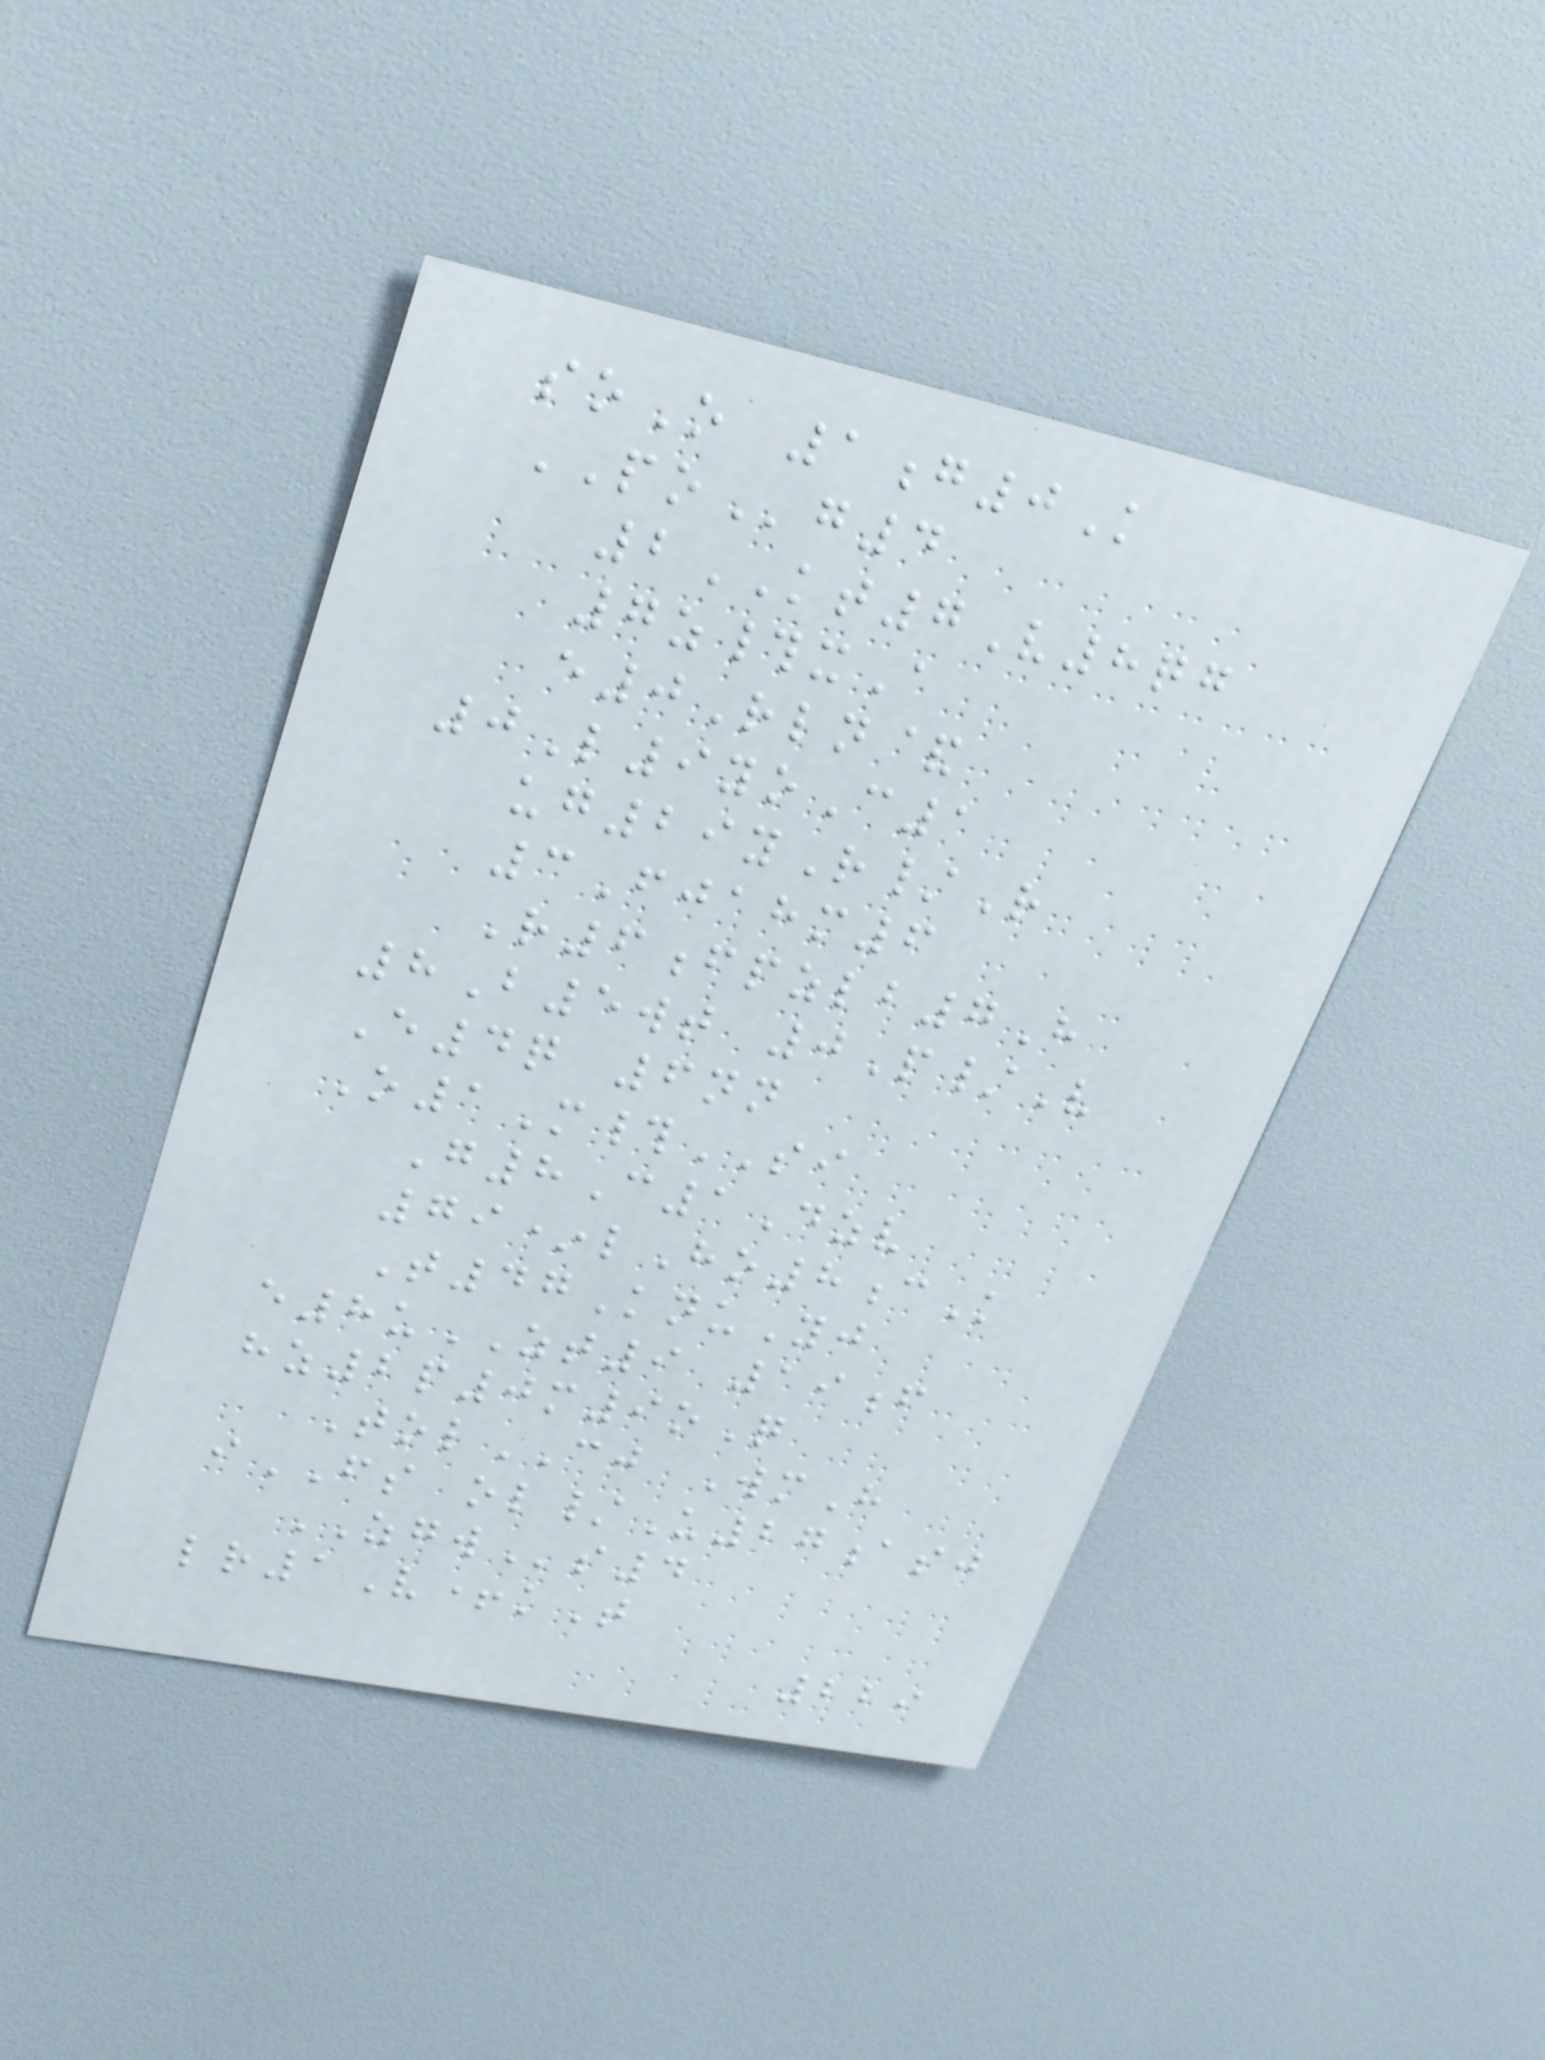soO 1g0K
POg4
2KT7V8qg
7z#xA
e0Rln&
0L9yoC1
ug29yR/R
3Fjahm6
R6fpzlb7H
8B5wt 0P/V
E4q 6nn
O1M#SI
G8C1Dzv
79*lHo8cK
T47KnuYj
e8uZT9 19f
hz2p0m9oQ
TolCJ WmH
iFS ol/U27asj
ZGWs4
lr1V+kT
229
